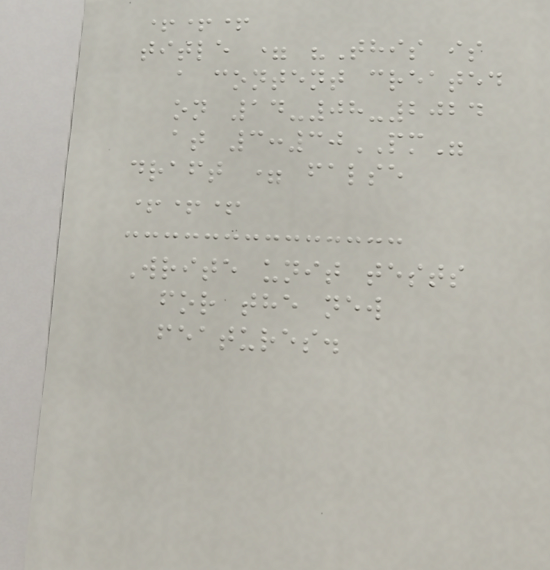+++
title = "This is
a content created
on 14-08-2024
at 3:30PM"
draft = false
+++
Write unit tests
for the new
features.
